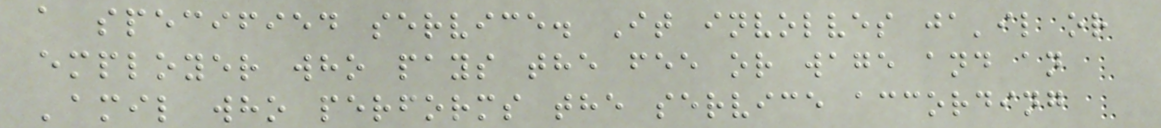a specified service. It involves ja'il or
employer who pays the fee or wage and an
'amil who performs the service according
